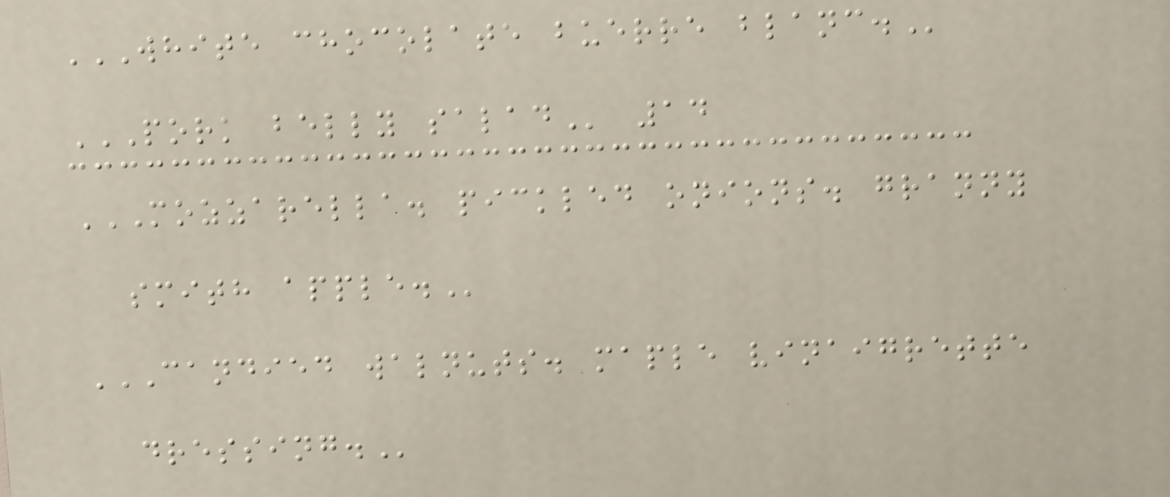WHITE CHOCOLATE BUERRE BLANC.
PORK BELLY SALAD 14
MOZZARELLA. PICKLED ONIONS. GRANNY
SMITH APPLE.
CANDIED WALNUTS. MAPLE VINAIGRETTE
DRESSING.
